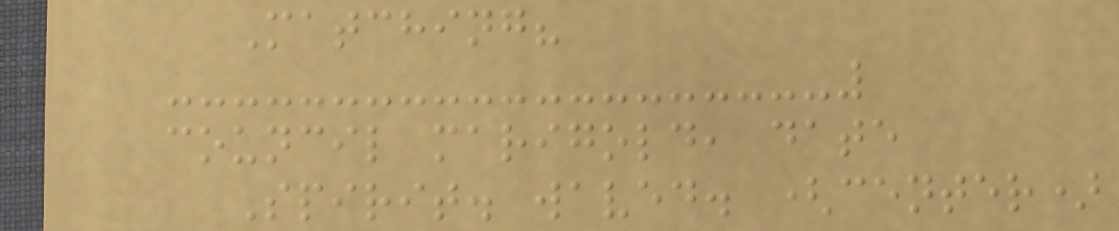Matching?
council marigold, date
Spirit. waved. (center)
